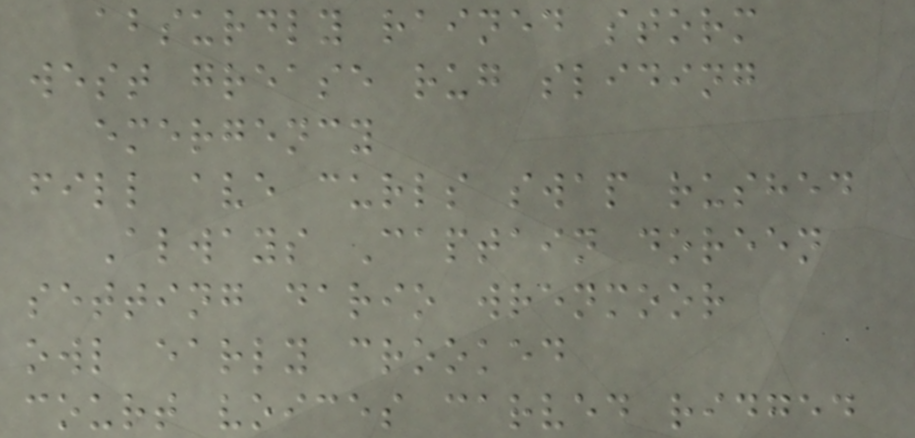absurdly rained storm
west grease rug sliding
emergency
fill ave curls swap rushed
Always Captain doreen
setting dario wrenmoor
owl early crooked
court voices carved ridged
